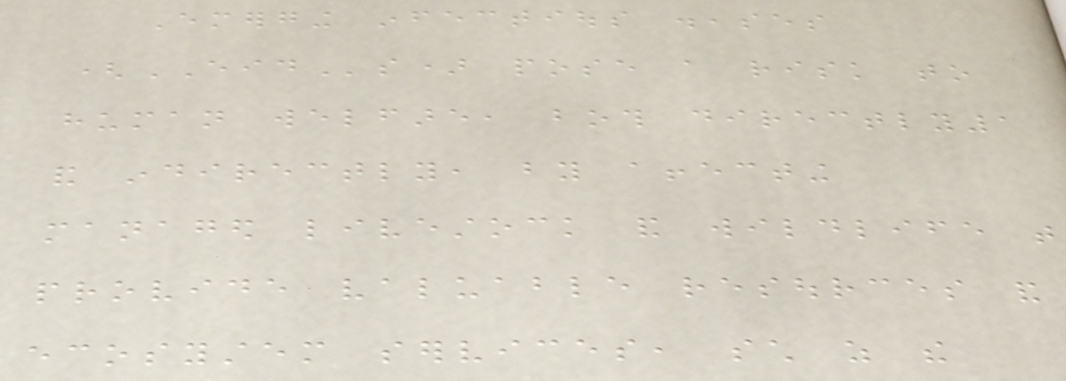Emerging infectious diseases
(EIDs) pose a risk to
human welfare, both directly1
and indirectly, by affecting
managed livestock and wildlife that
provide valuable resources and
ecosystem services, such as the
